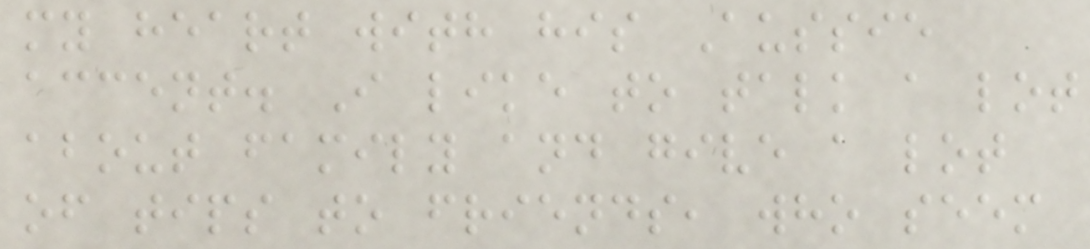my heart with his Aussie
accent. I like to talk a lot
about family and give a lot
of tips to friends, who seem
